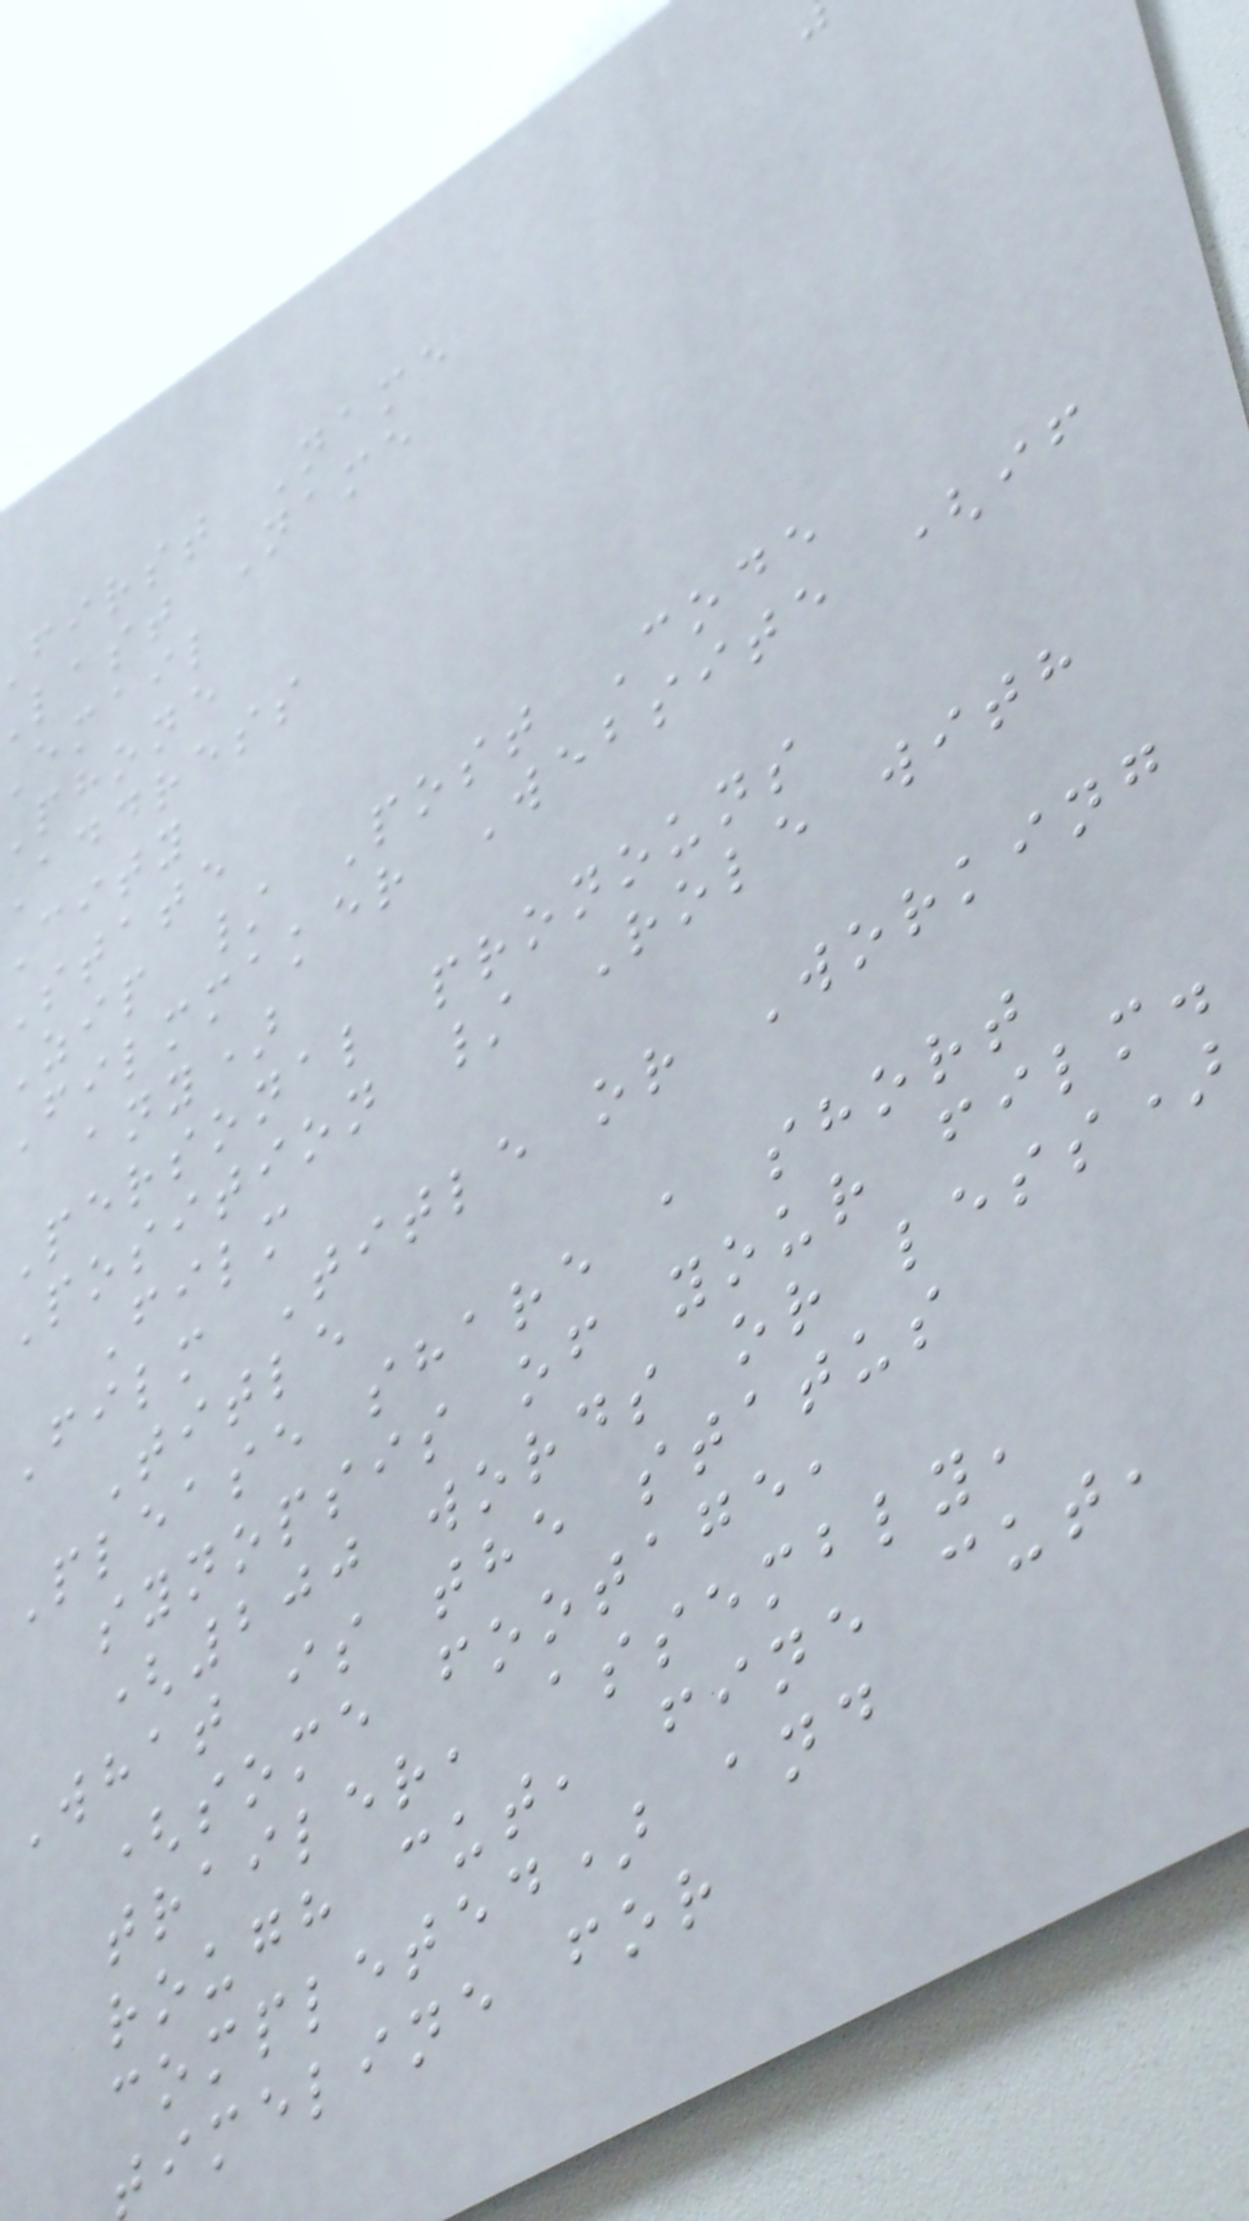first Name
last Name
email
phone
address
City
State
Zip / Post Code
Filmmaker Website (if
any)
Personal pronouns
Position / Role with
Film
Film Title or Working
Title
Please share a short
synopsis of your film.
(200 words or less)
What is the status
(some footage,
trailer, assembly,
rough cut, fine cut,
completed) and
timeline for
